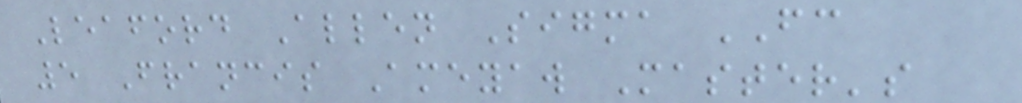Leaford Allen Sigma FC
5 Francis Ameyaw Master's
